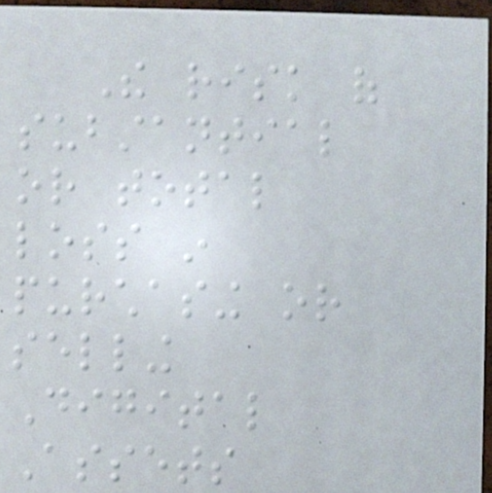The risk of
substantial
or total
loss in
purchasing or
selling
Digital
Assets
